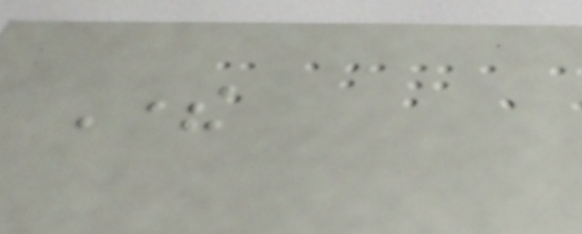There
